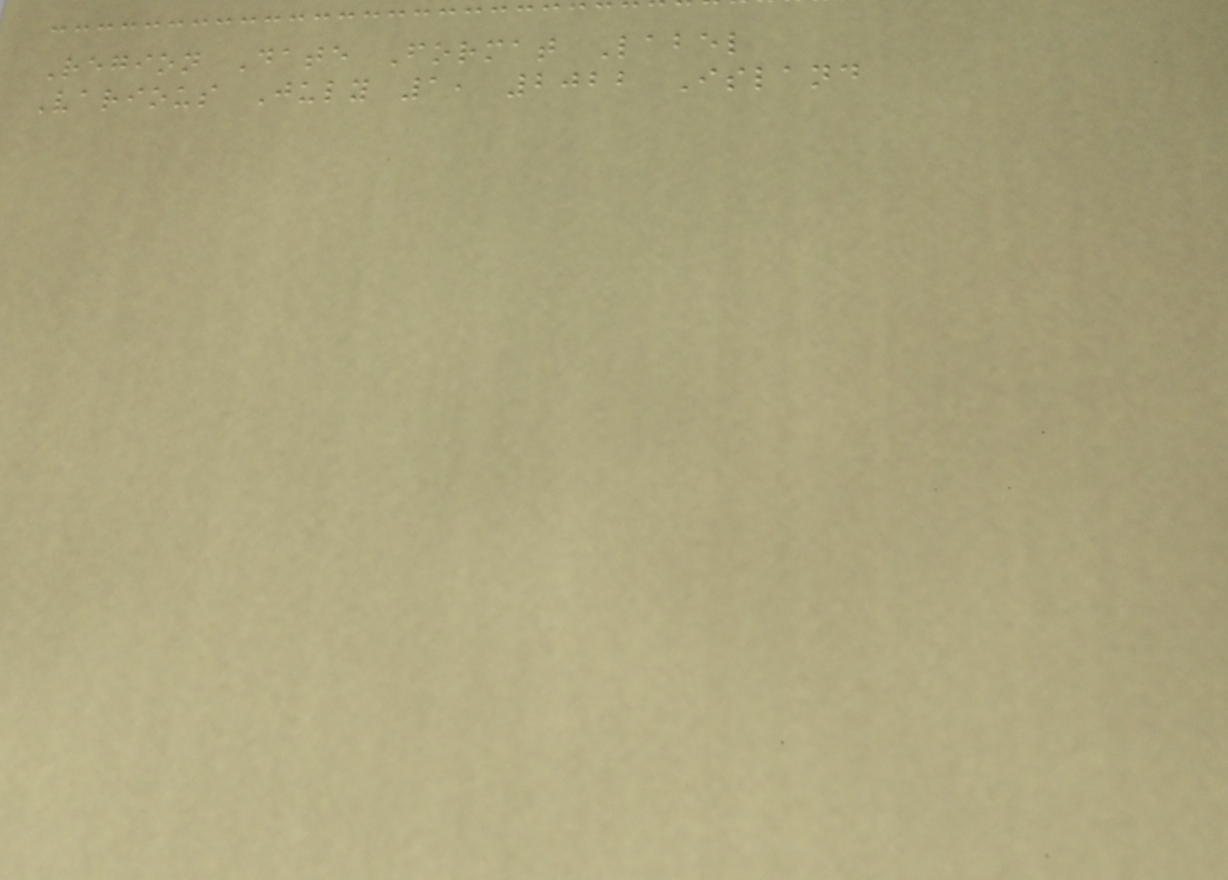Region Date Format Label
Various July 1, 2022 Island
